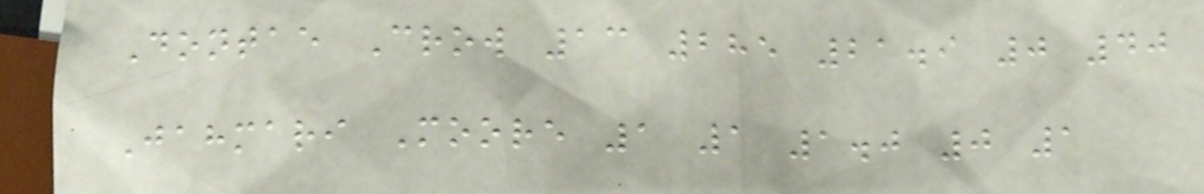Dontae Crow 13 285 21.9 0 40
Jahmari Moore 1 1 1.0 0 1
